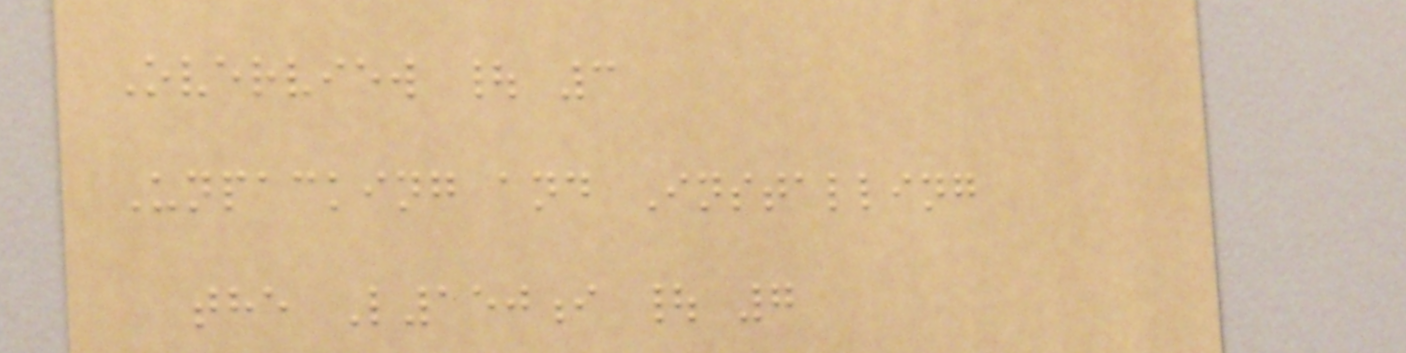Overview | 3
Unpacking and Installing
the L150i | 7
